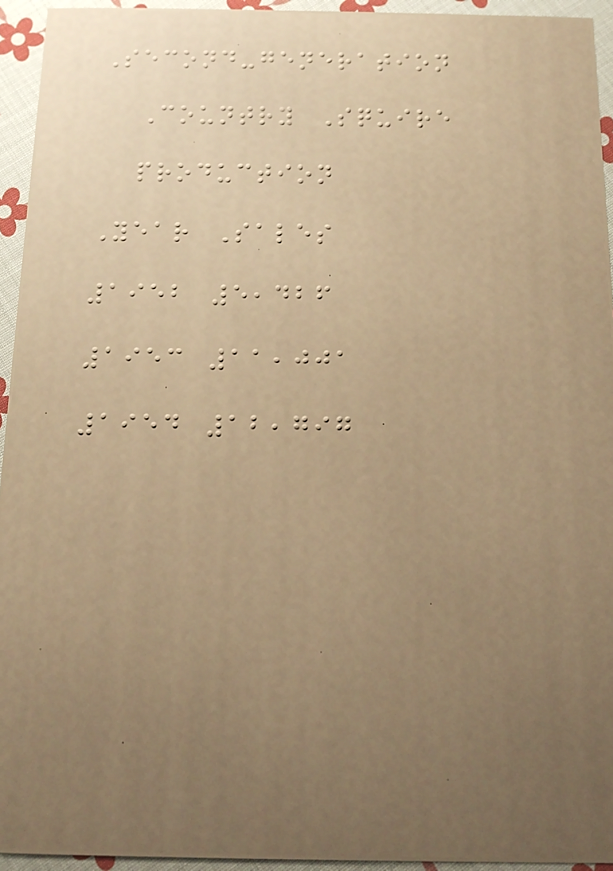Second-generation
Country Squire
production
Year Sales
1952 5,426
1953 11,001
1954 12,797
